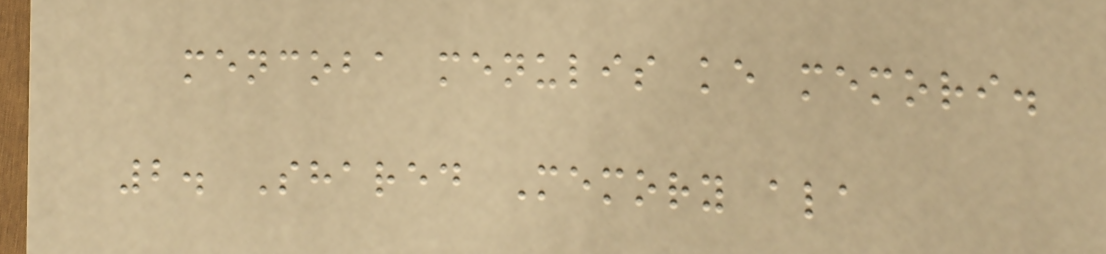mencoba menulis ke memori.
2. Shared Memory ala
